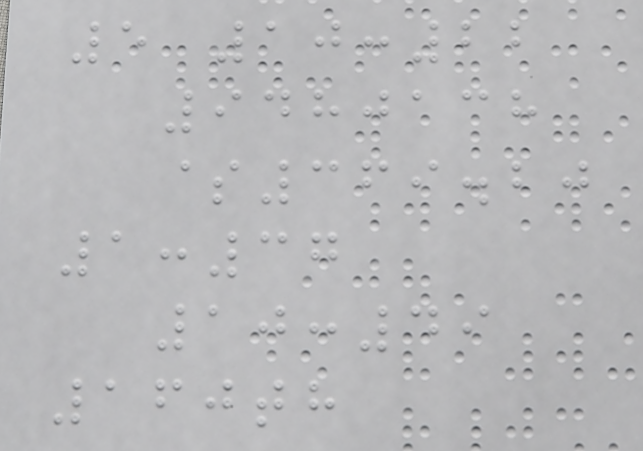5 10:22
9480138
$369.20
1:37
10:49
160th
